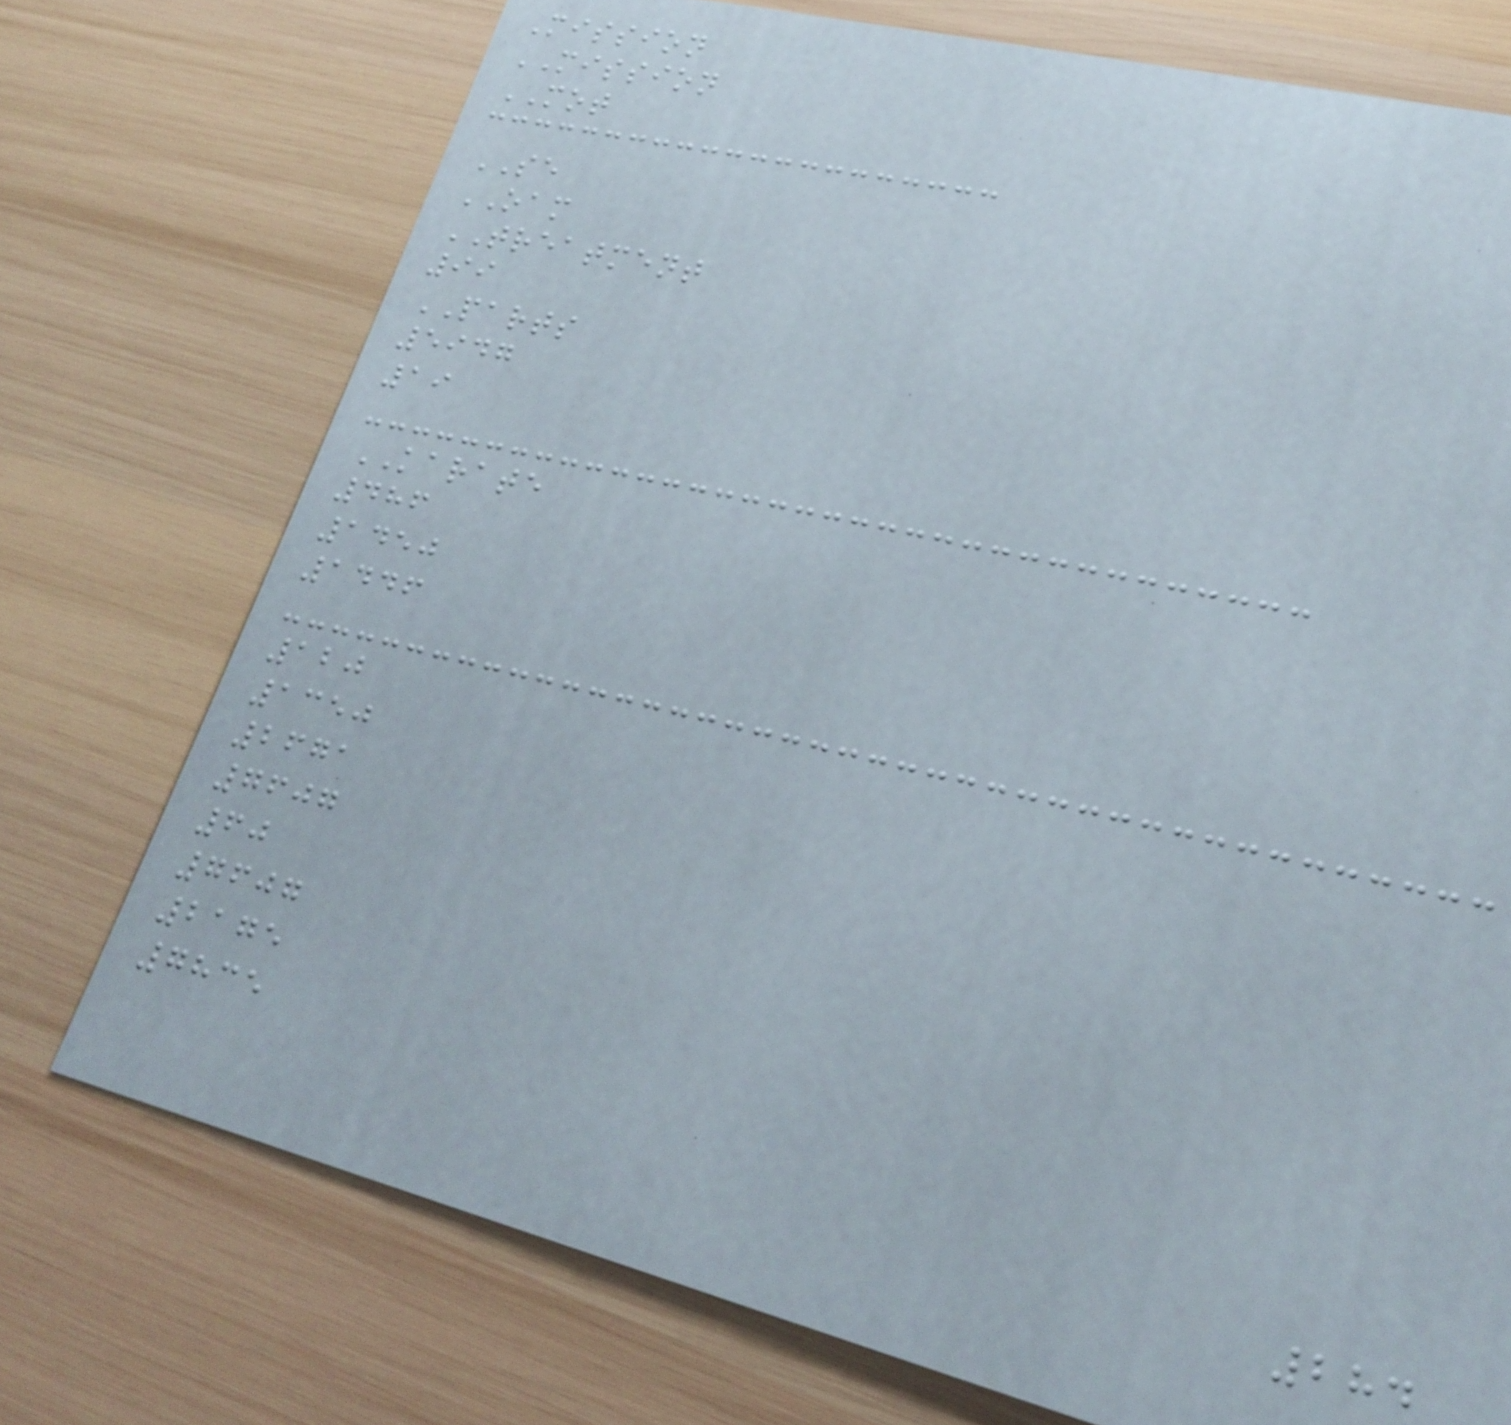Mission
MISSION
MOT
SE
OAM
TREATMENT
99
PARTS
5947
19
KARATE
486
1450
1446
120
1350
2671
7607
60
7607
2175
7835
284
